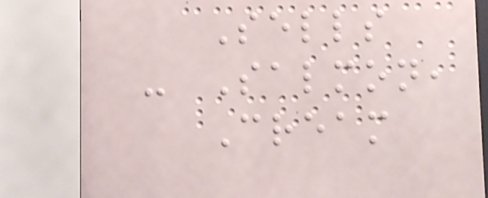Sells
- Salmon,
Cream
